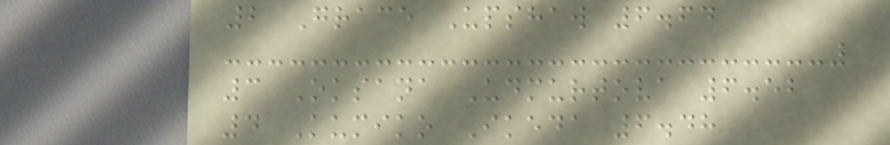2 Grace Upshaw 6.64
3 Oksana Udmurtova 6.52
4 Kumiko Ikeda 6.48
